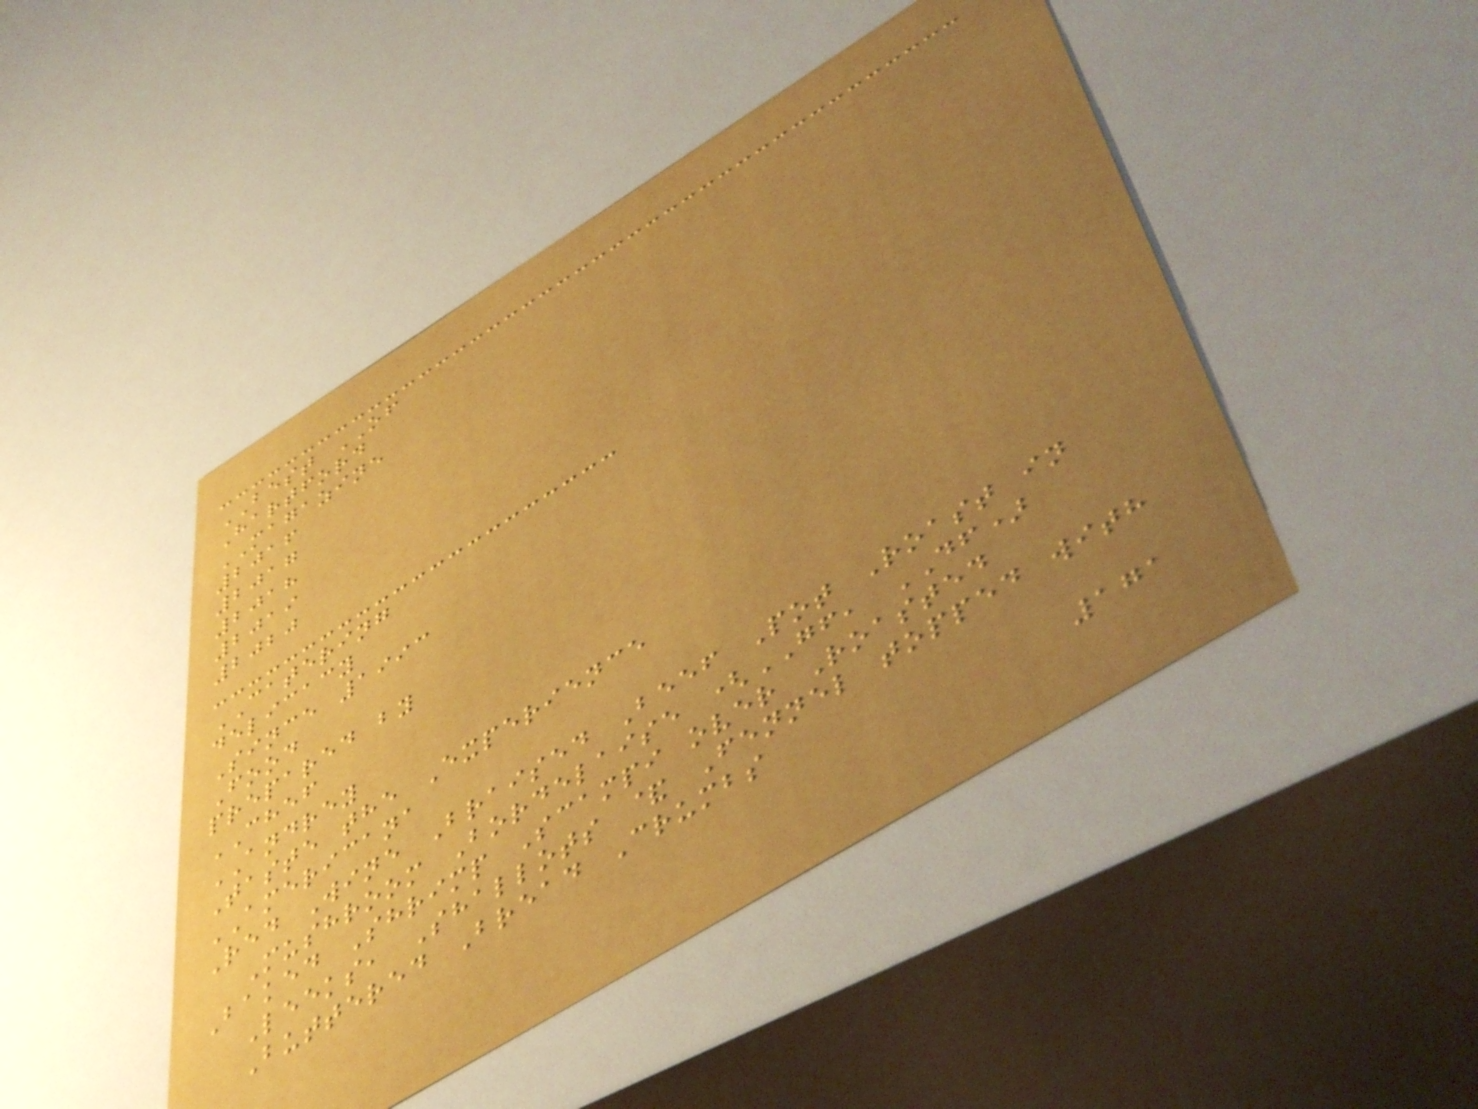BEST OF
Hartford
MAGAZINE
2016
2017
2018
2019
2020
CATERING
delicacy
Since 1993
Food
prepared by
CHEF
ANDREY
Taste the Experience
AMERICANA
Red Wine Braised Beef Pot Roast in
Mushroom Bordelaise (GF, DF)
Baked Shrimp Scampi over Roasted
Leeks, Shallots & Fennel topped with
Buttered Bread Crumbs
171
